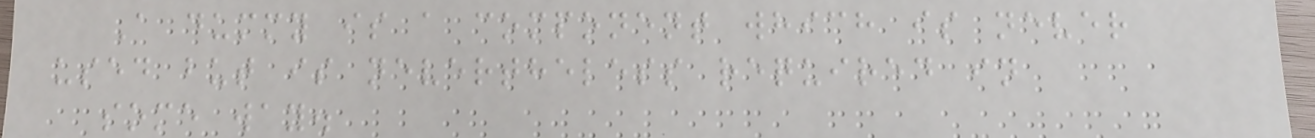A dummy is a component which is never
used but is nevertheless required in
some way.
